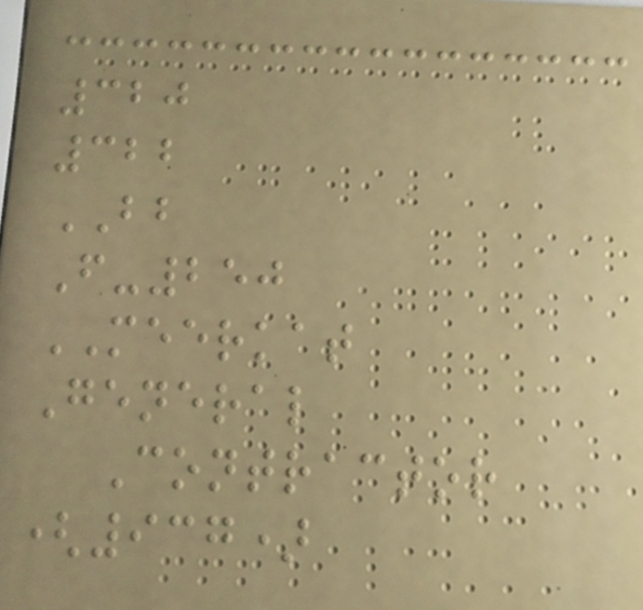320
322
BB
F-250
MEERKAT
General
Contractor
(937)
